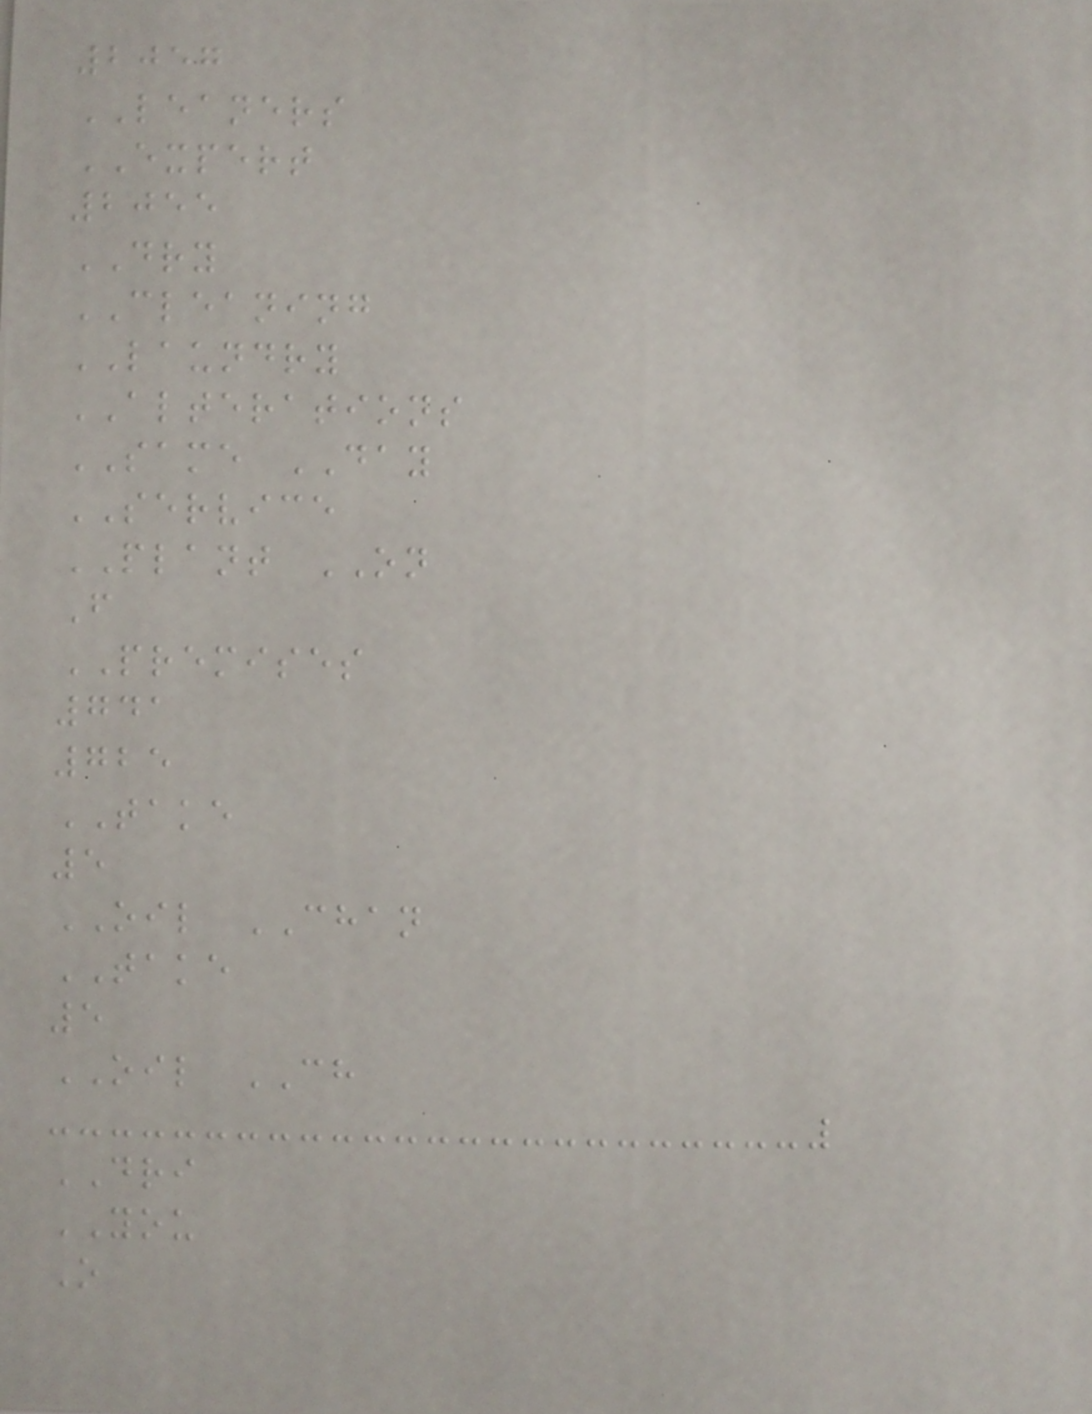2057
LEANERS
EXPERT
2055
DRY
CLEANING
LAUNDRY
ALTERATIONS
SAME DAY
SERVICE
PLANT ON
F
PREMISES
741
725
TAKE
5
OIL CHAN
TAKE
5
OIL CH
DRI
YOU
O
